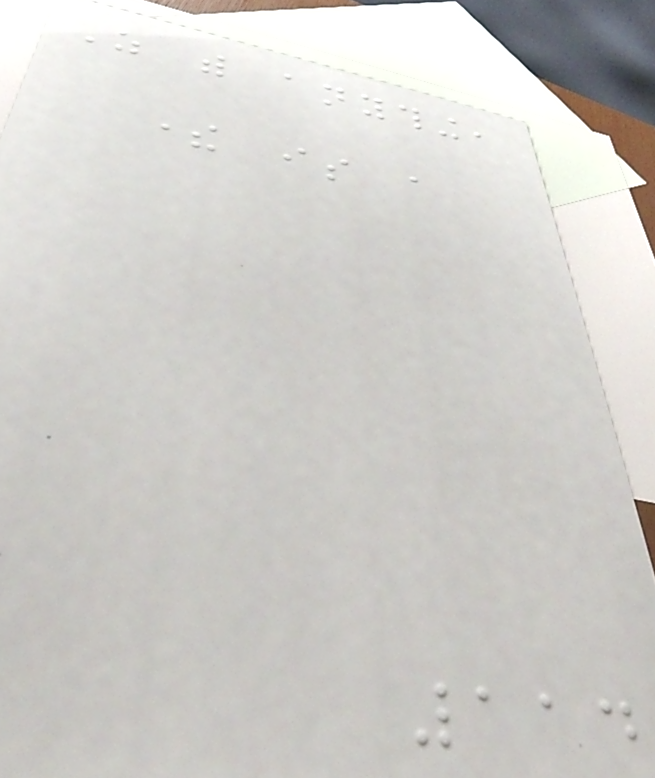As with anything,
there is a
114
